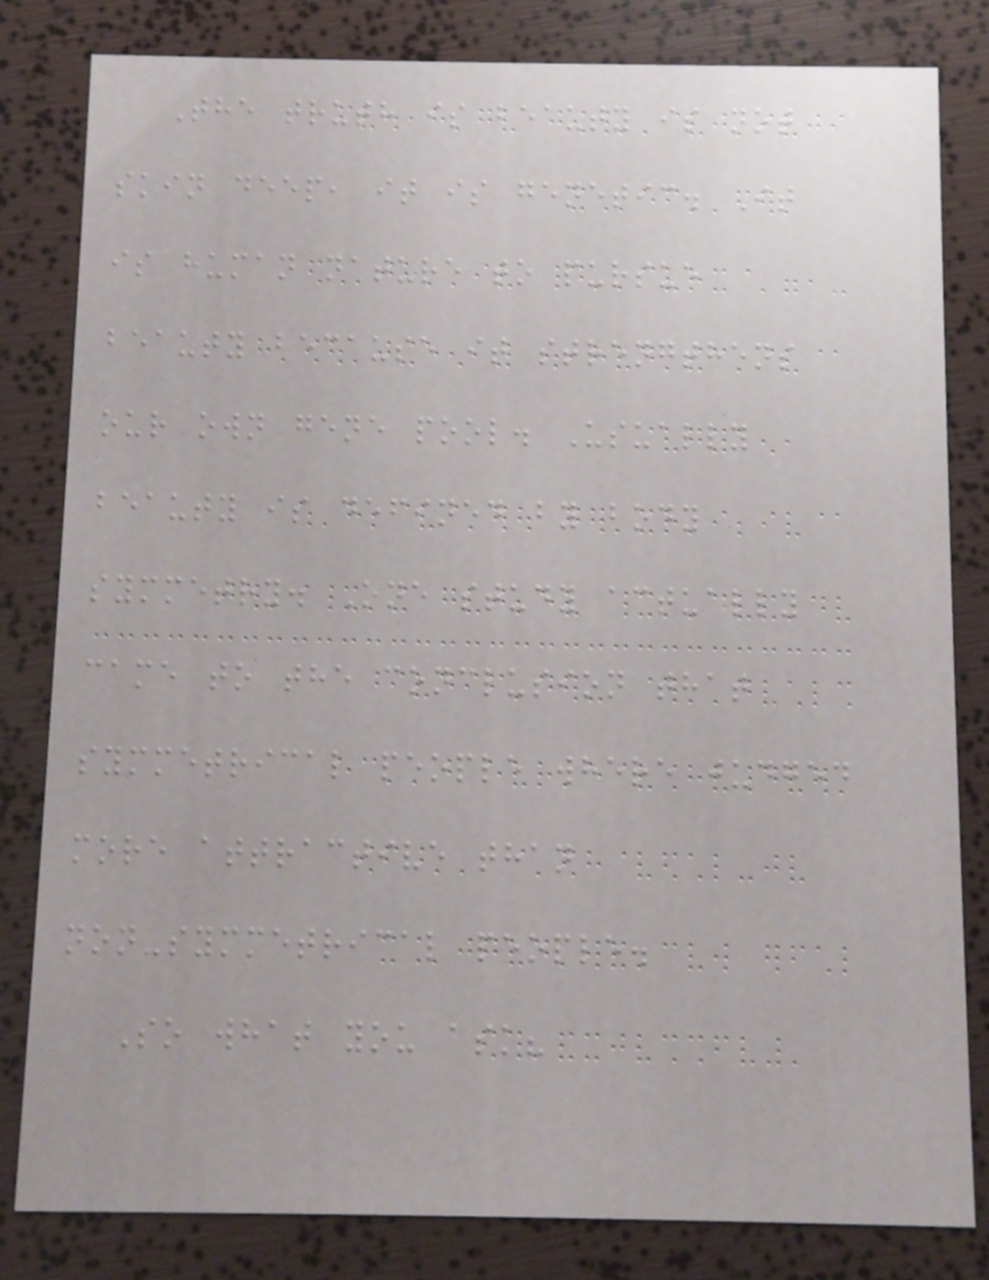The truth is beauty is not
skin deep, it is genetic. It
is human nature to pursue
beauty because it strengthens
our own gene pool. Usually
beauty is defined by body
symmetry. One study actually
came to the conclusion that
symmetrical people where judged
more attractive than
non-symmetrical people.
So what you ask?
